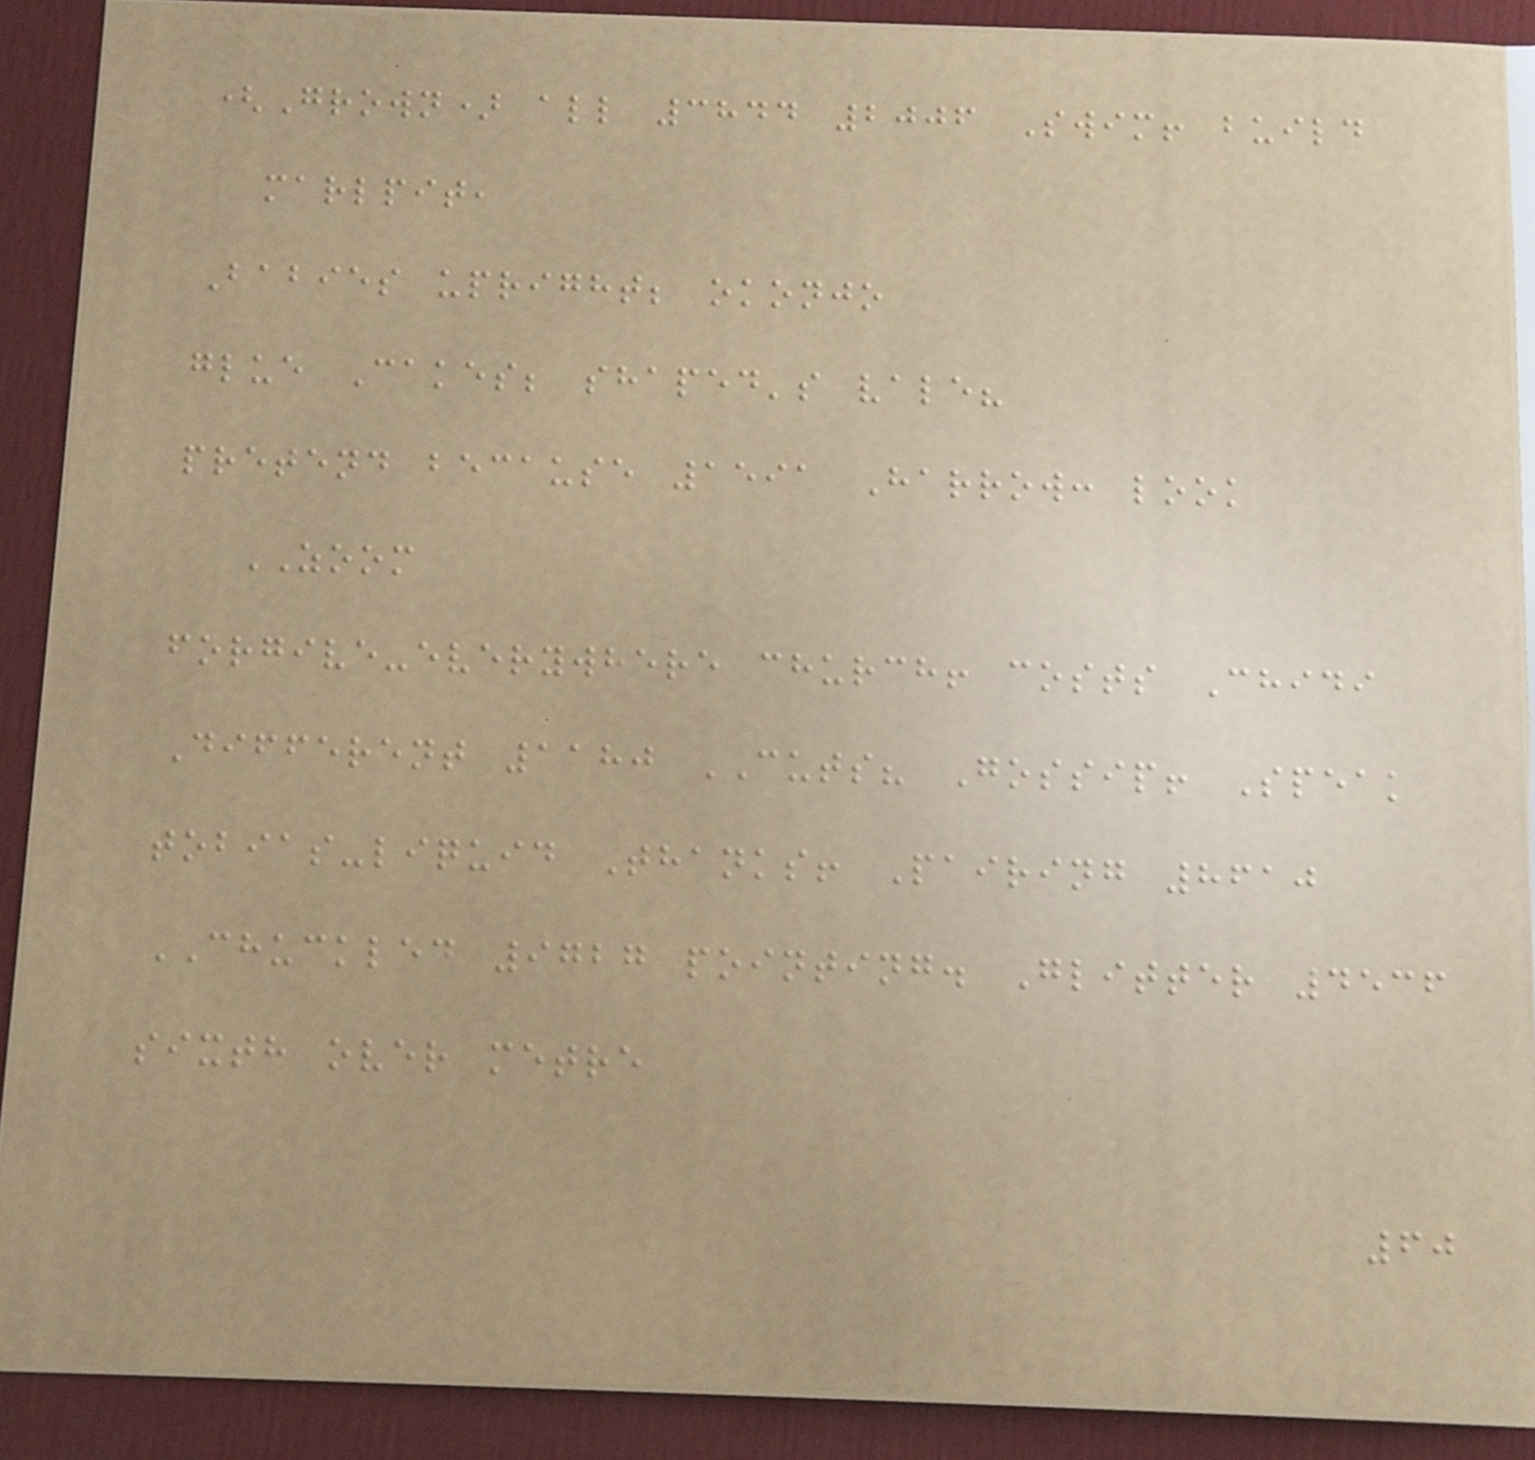(Grown) all 3844 2006 Swim! build
marlpit,
Babies upright; okonjo
glue Cakes; shaped's vale?
pretend because 1591 Harrow: look
ZOOM
forgive-everywhere church! costs Chidi
Different 1180 CUTS? Gossip! Speak
tobias-liquid Thanks! Pairing 8610
CHUCKLED 9727 pointing. Glitter 4536
sixth over metre
60
